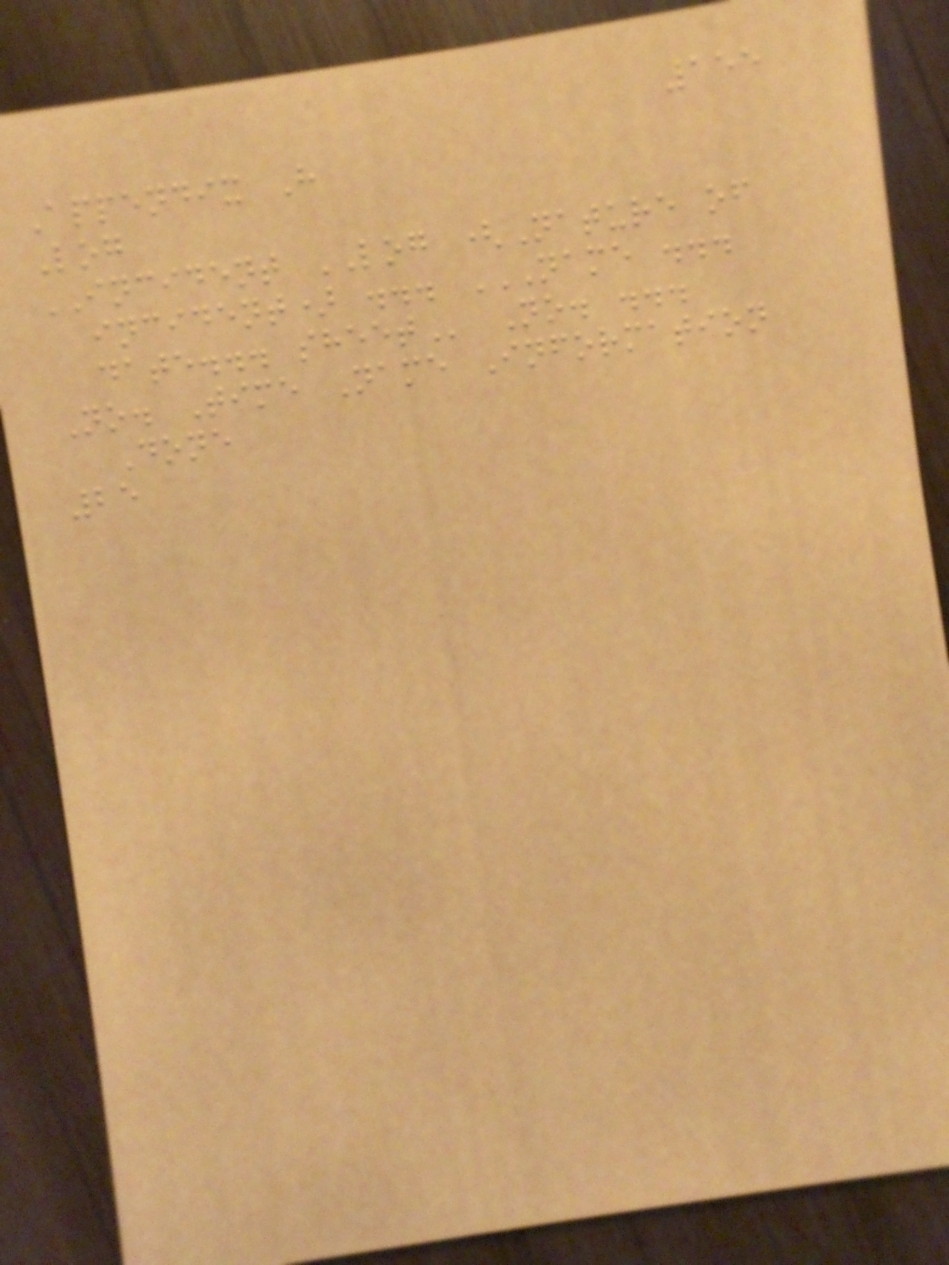155
Appendix H
Log
INCIDENT LOG (Nature of
incident) ... NAME ...
DATE... SHEET No. ...
No. Time Name Information
Done
25
